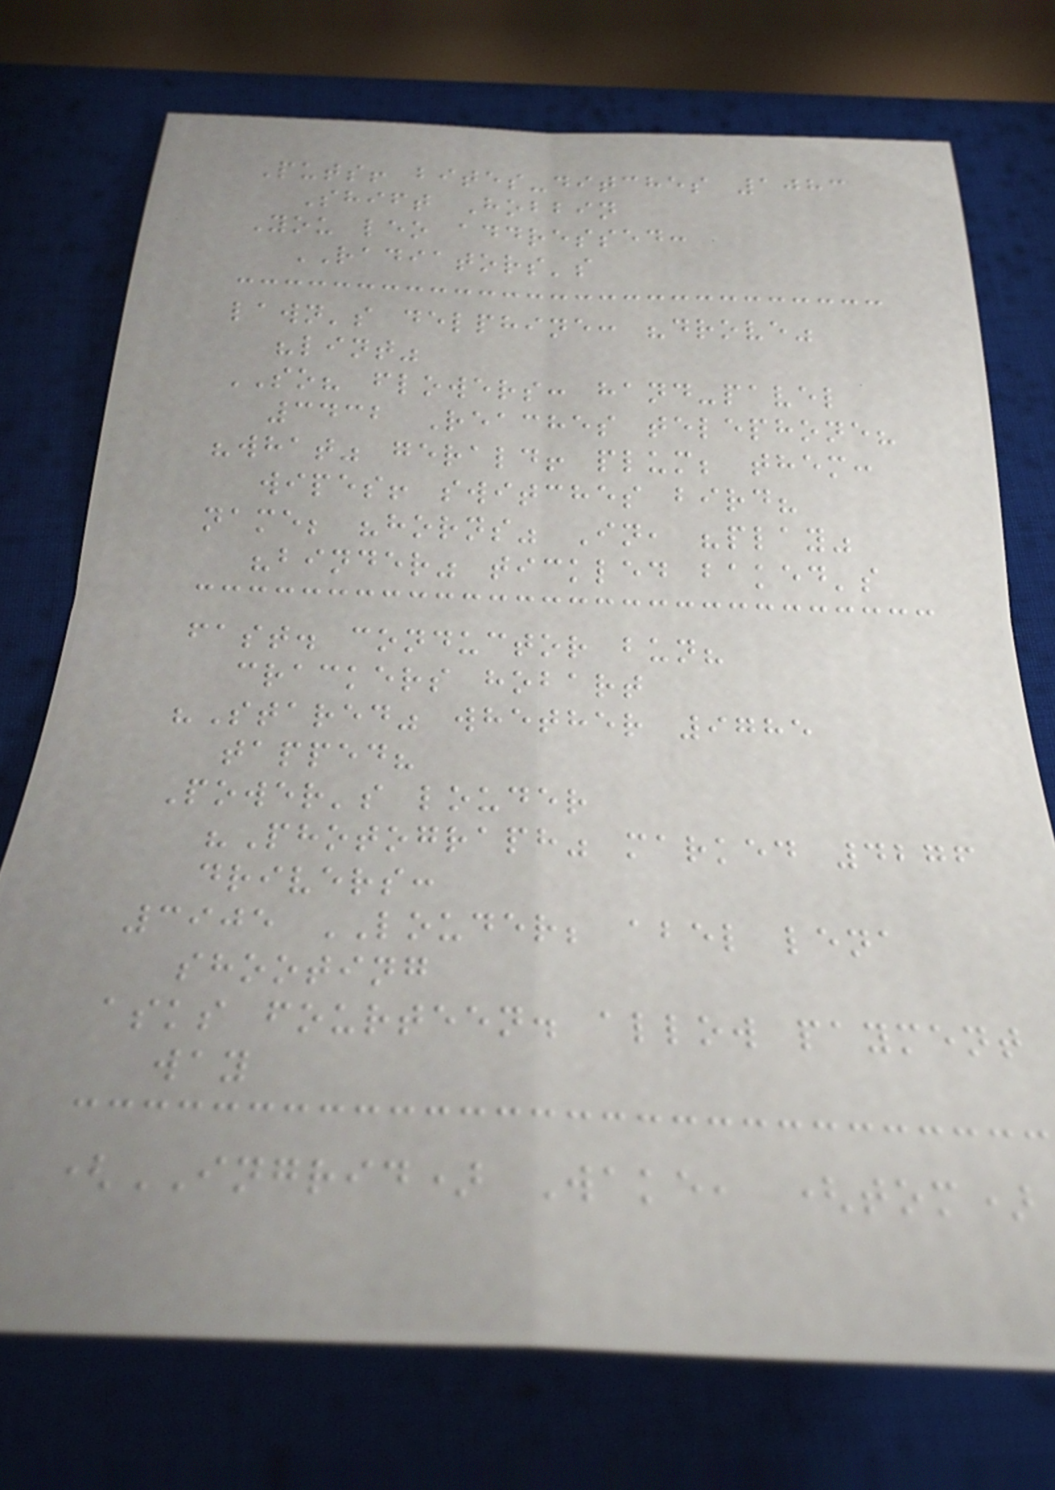Puts! bites-ditches 1083
Shift Hobbin
You leo addressed:
RADIATORS's
lawn's delphine: "drove"
"lint"
SO? flowers: hand-pavel
3432 Reaches telephone?
"what" gerald! plum; them:
wipes! switches bird?
name; "horns" In, "play"
"binder" tickled baked's
fast. conductor bun?
crackers hobart
"Stared" whether 9785
tapped?
Power's louder
"Photograph" marked 4276
drivers:
3905 LOUDER; abel lena
shooting
asks fourteen. allow payment
way
(INGRID) Wake, (tom)
